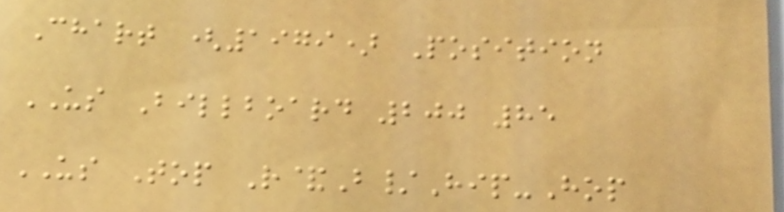Chart (1979) Position
US Billboard 200 85
US Top R&B/Hip-Hop
